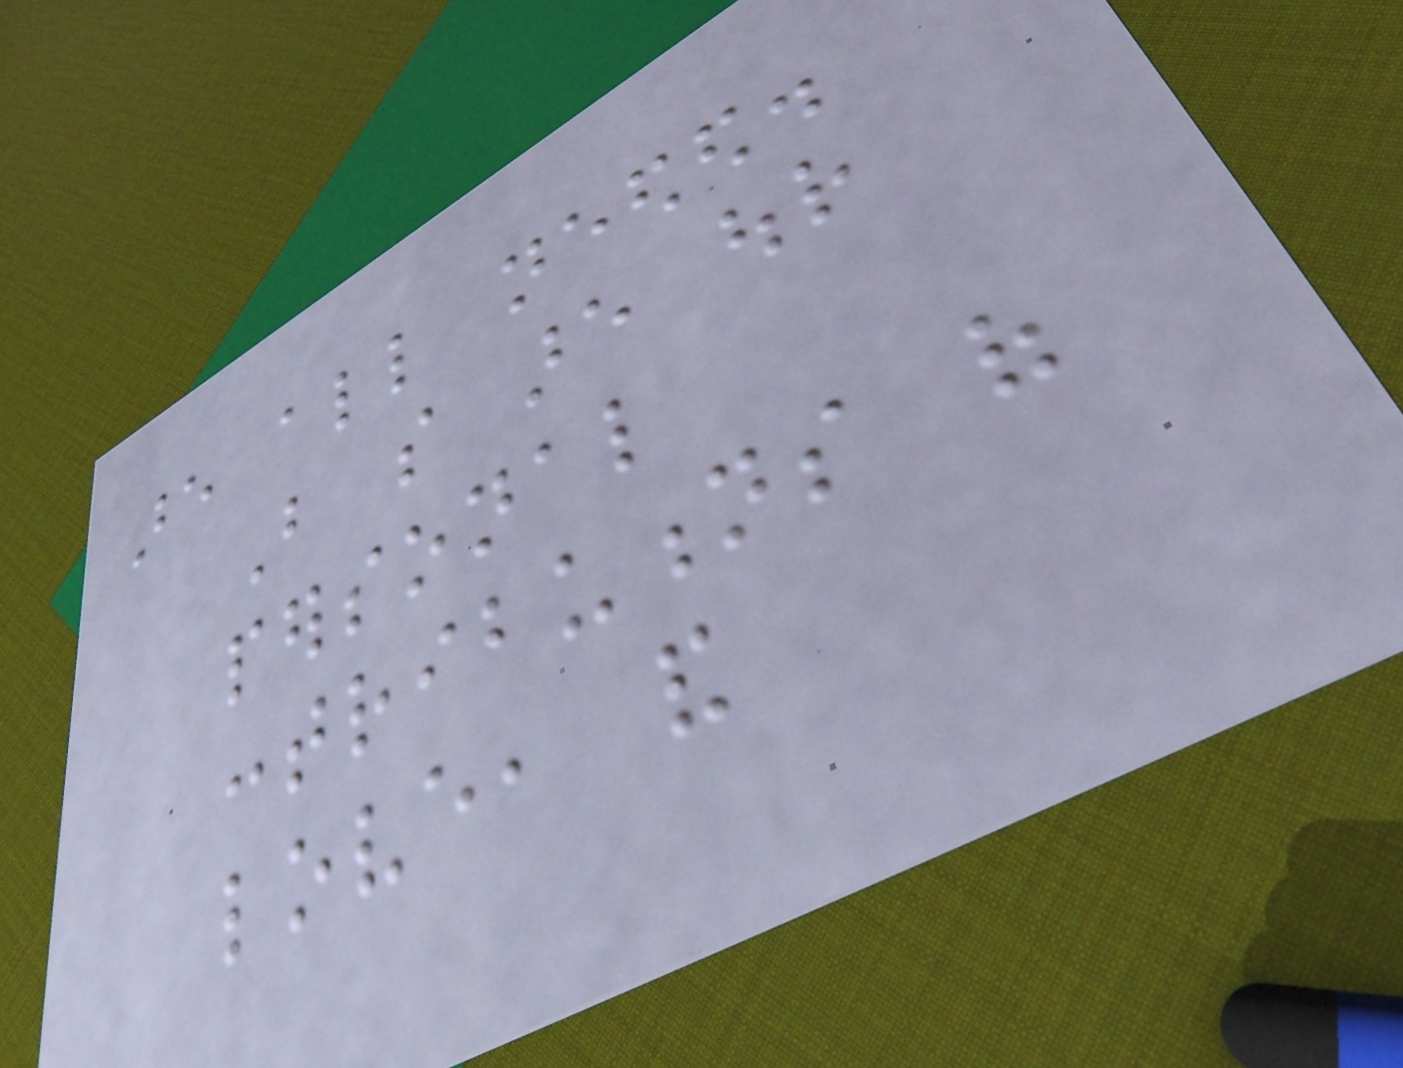are all needed.
But so are our
personal
contributions of
love, and
